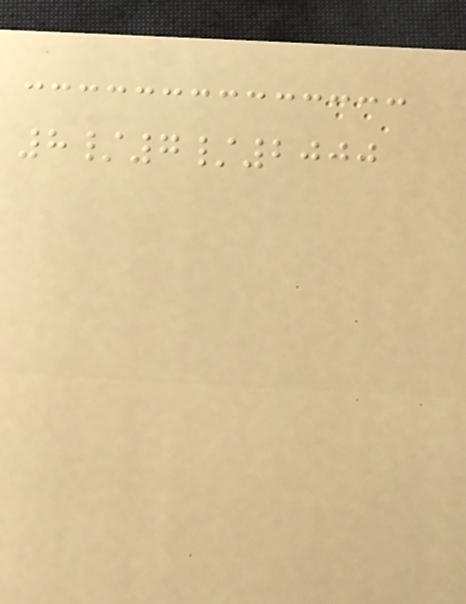8/7/2000
